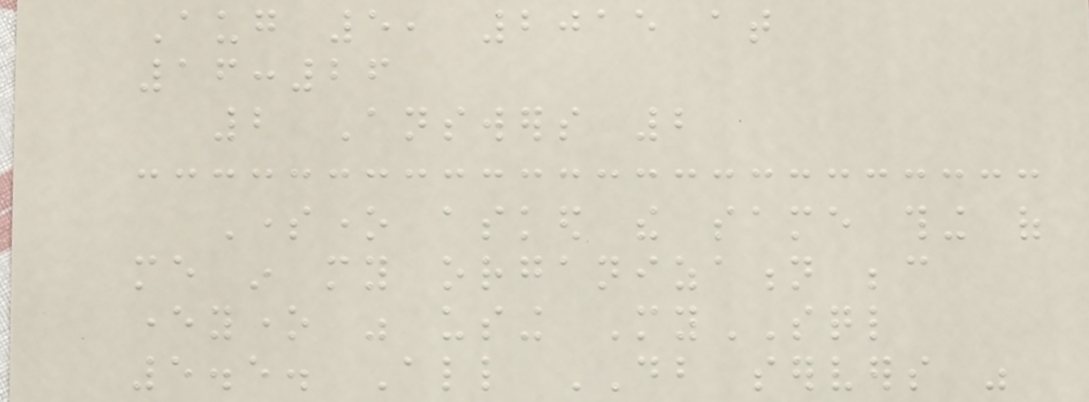Aug 5, 2015 at
16:26
2 Answers 2
Someone asked the same thing of
me in my organization because
everyone was using MySQL
5.5. All DB servers was
